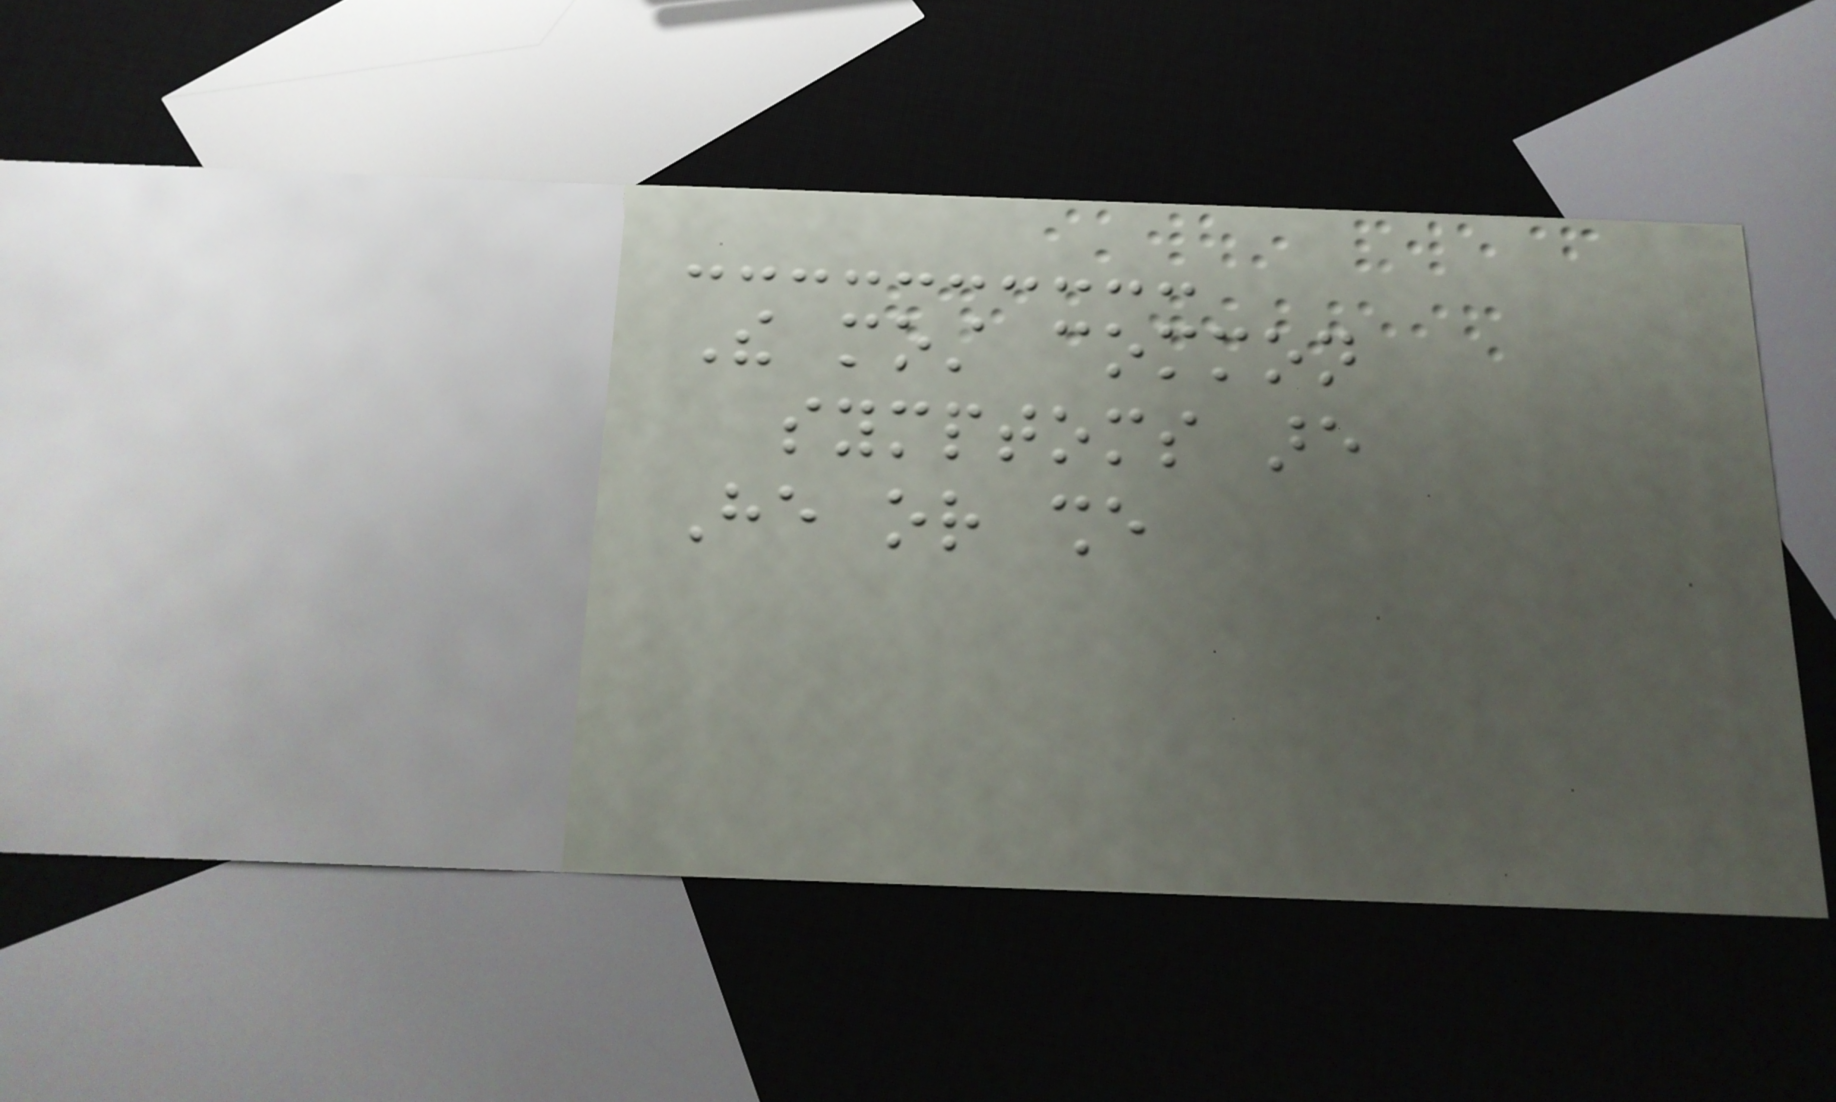The most common
symptoms are
He or she
